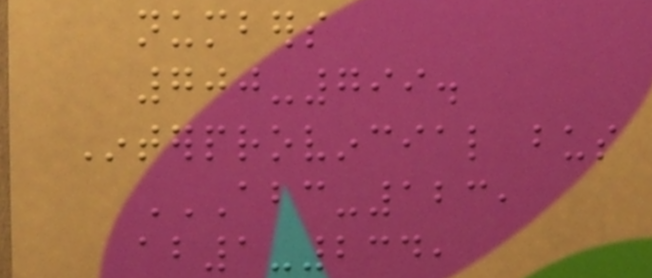numbers
700-799.
Interprovincial bus
ABC-123,
AB1-234,
